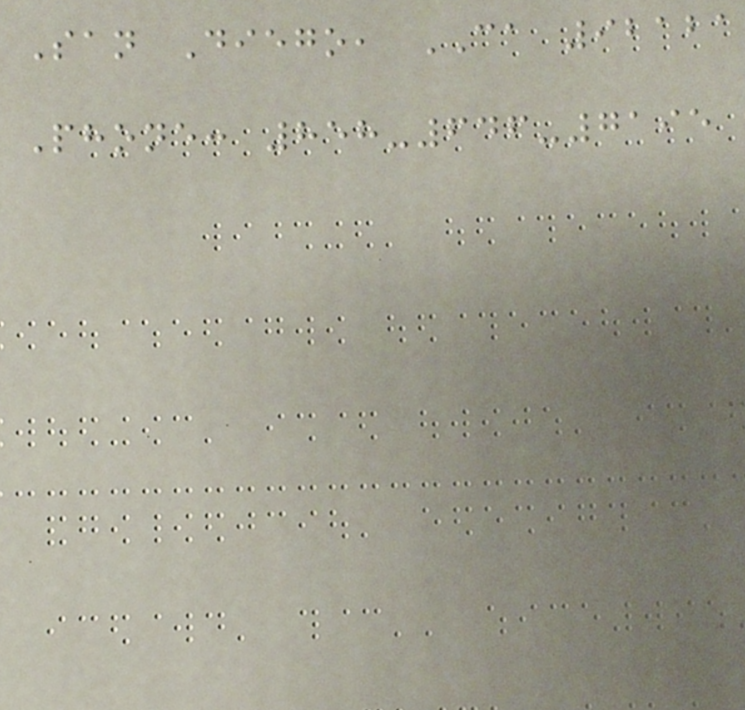San Diego, CA 92121
Phone: 858-646-7195
